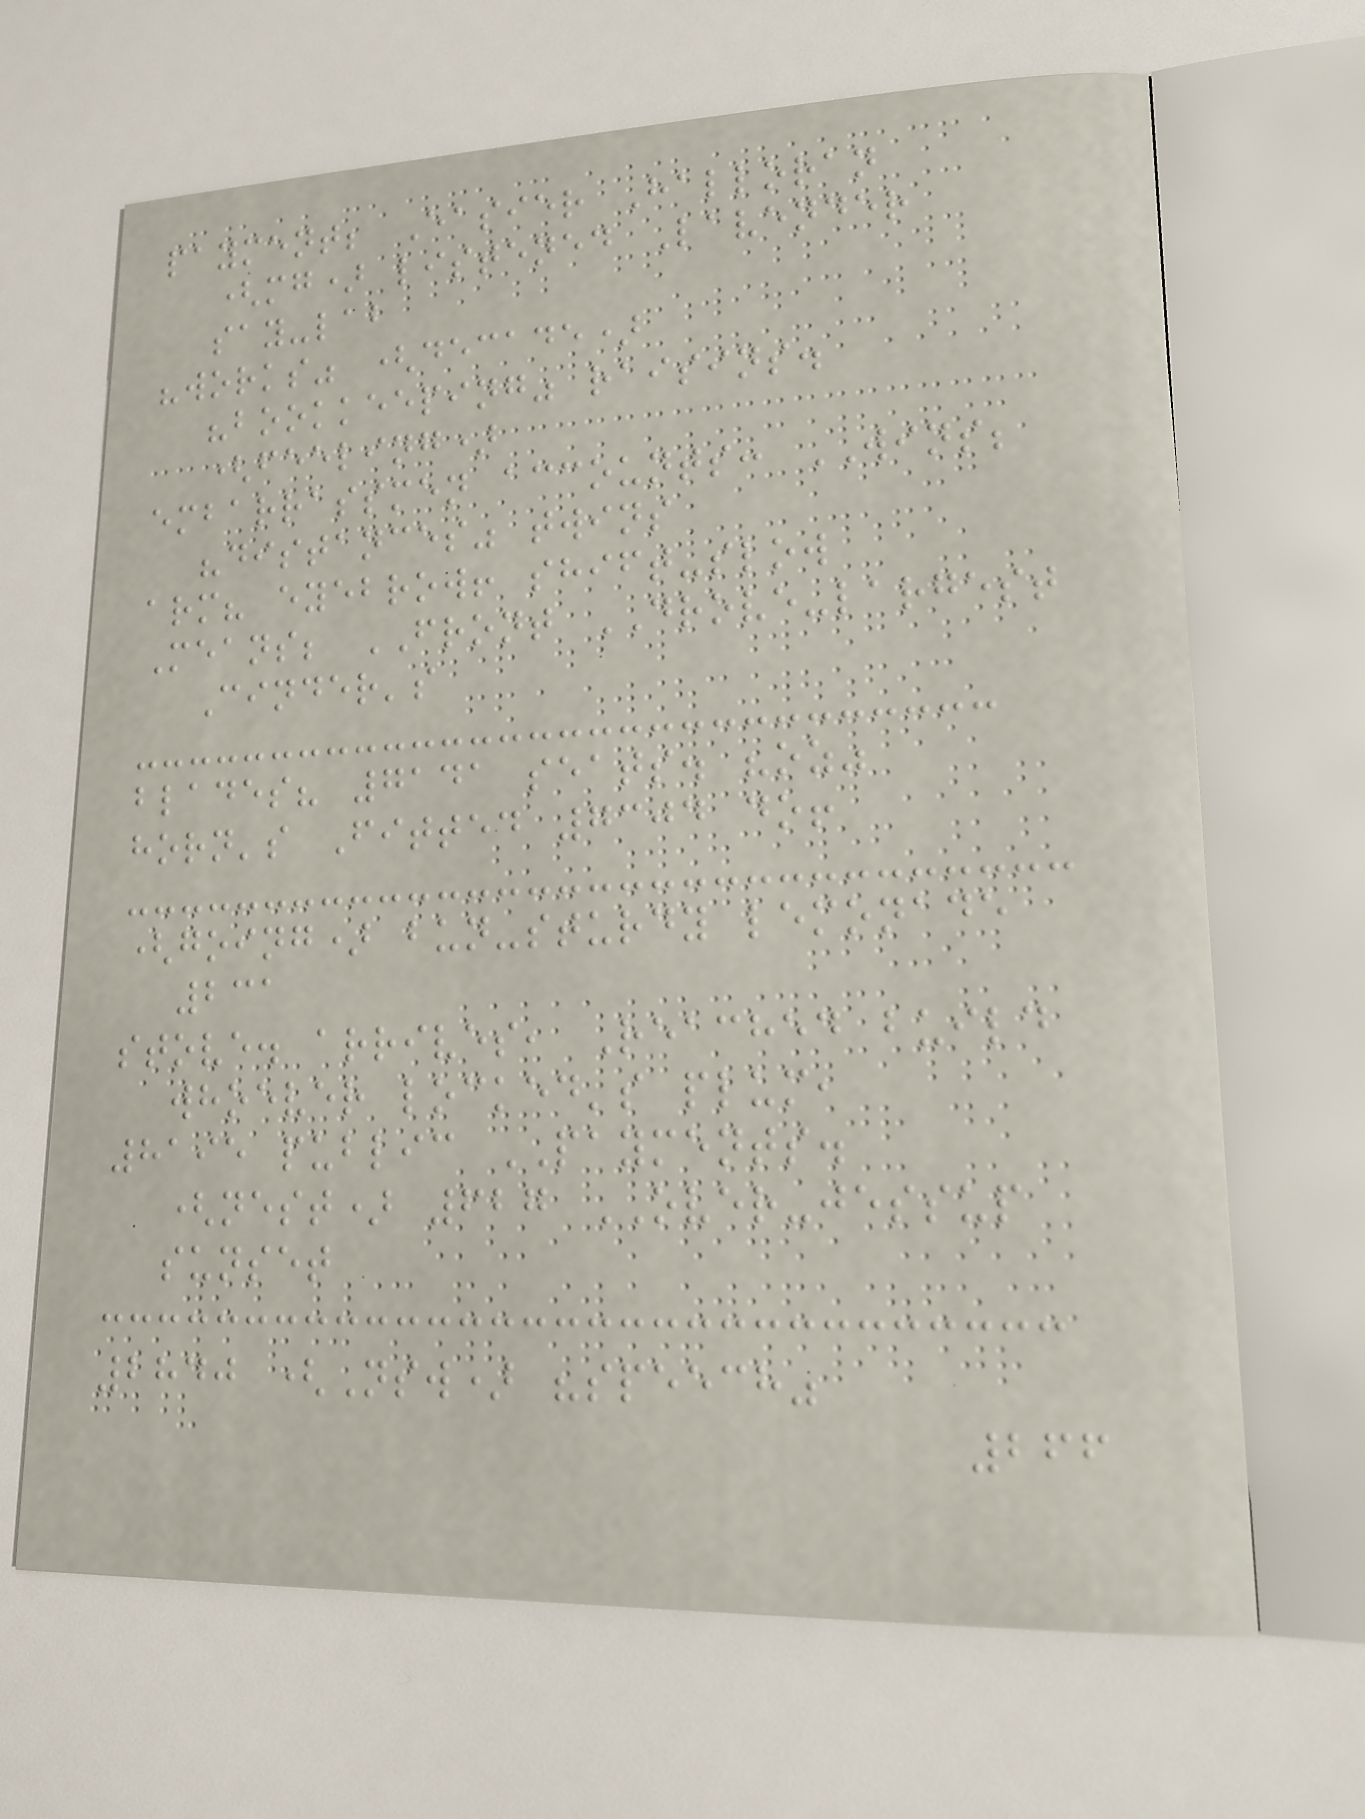payment; Easier Halloran
(mg) listened Lavender
say-lab
"works" (decade)
"bookkeeping" raisins.
(feeling)
embarrassmen accounts: WINS;
"distances" twins
arm? eyebrow! shift-slow
Means; FRONT DROVE-largest
Cinder's
blades? 7141 seats. "oz"
horn's Fitted 7304 do!
(going) bun-sturdy lemonade
231
stove. arrives, Reached build
whoever locked's plum,
8195 public PAYMENTS.
(nest) 627 OVER-jessup
sunset
2840 (Nsw) "speech"
266
